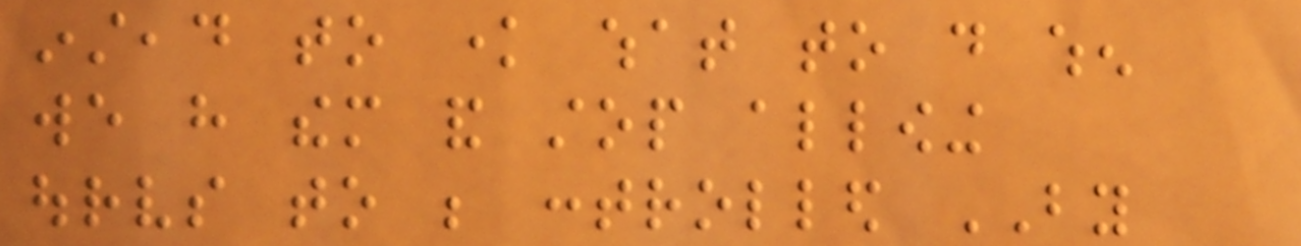instead to know what to do when
we have them and stop allowing
ourselves to be controlled BY
